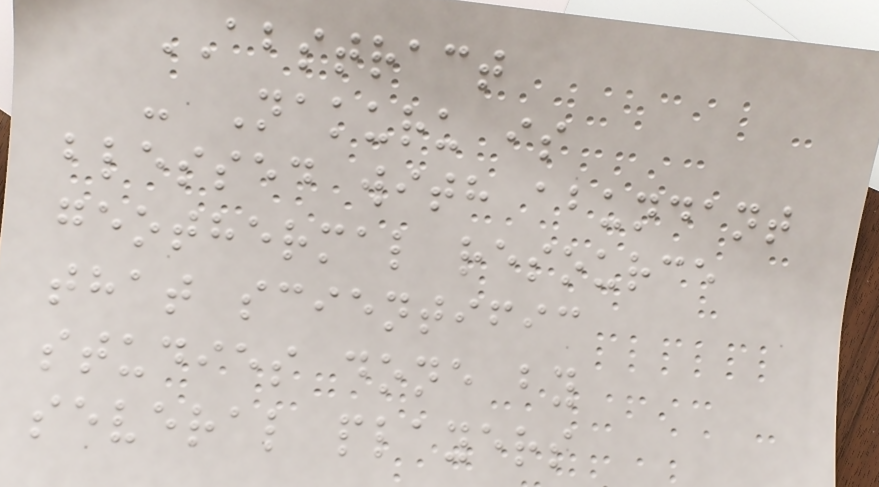ABSTRACT
- Nakuru is
blessed with abundant
geothermal resource
that scientific
studies done by
several players
